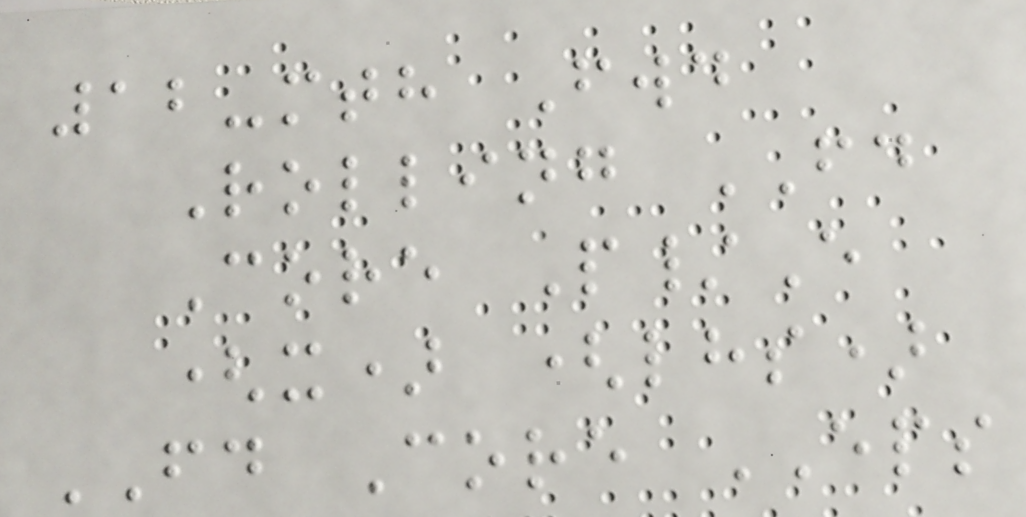12-mth Fwd
Rolling FD
Core P/E
(x) (lhs)
FD Core EPS
